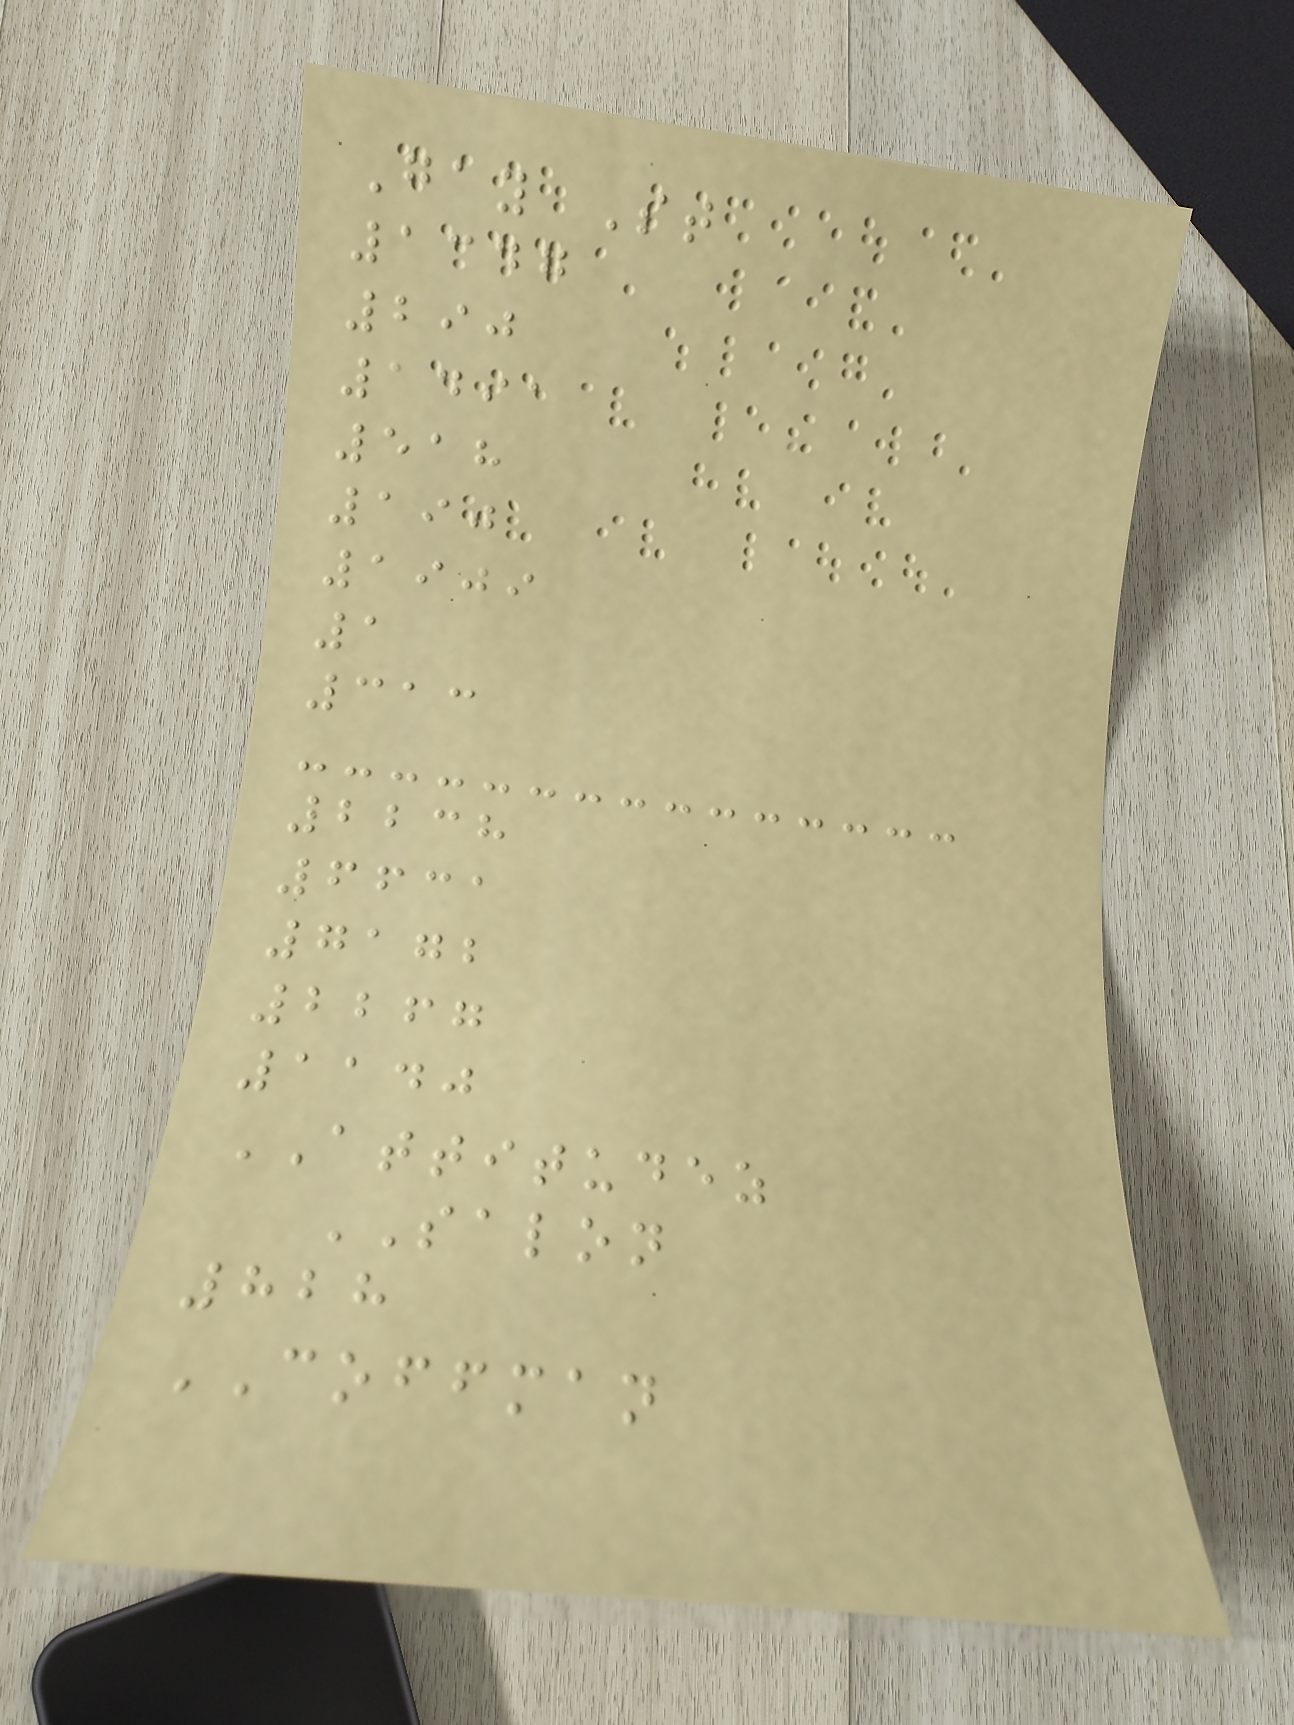Gay St
1347
290
1491
518
190
1909
1
313
2238
6631
7172
2267
1140
ATTITUDEZ
SALON
828
COFFMAN
